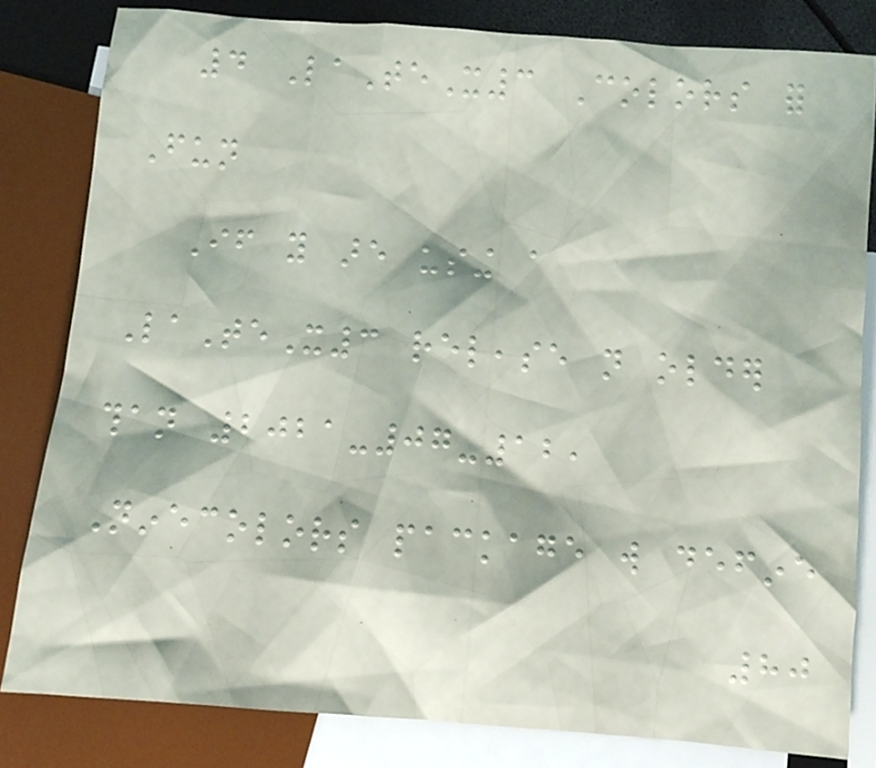4 LaTeX3 Colors for
Fun
If you are using a
LaTeX3 release not older
than 2021-07-12,
Ninecolors package will define
80
